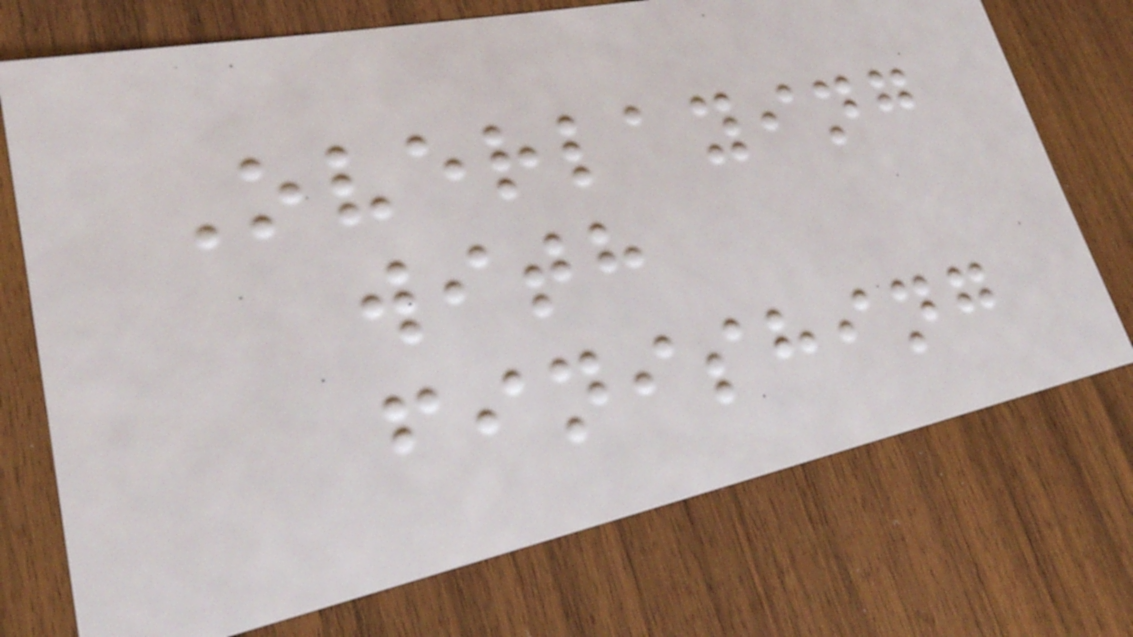Overlaying
with
finishing
